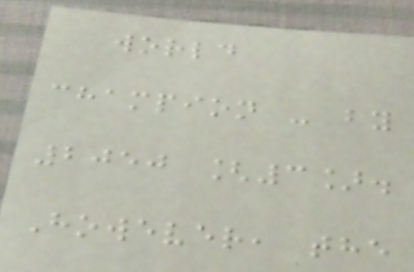world
champion - by
2050 [3].
However, the
